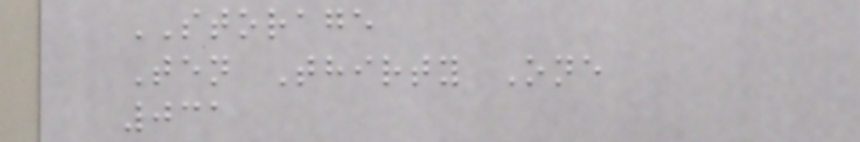STORAGE
Ten Thirty One
031
